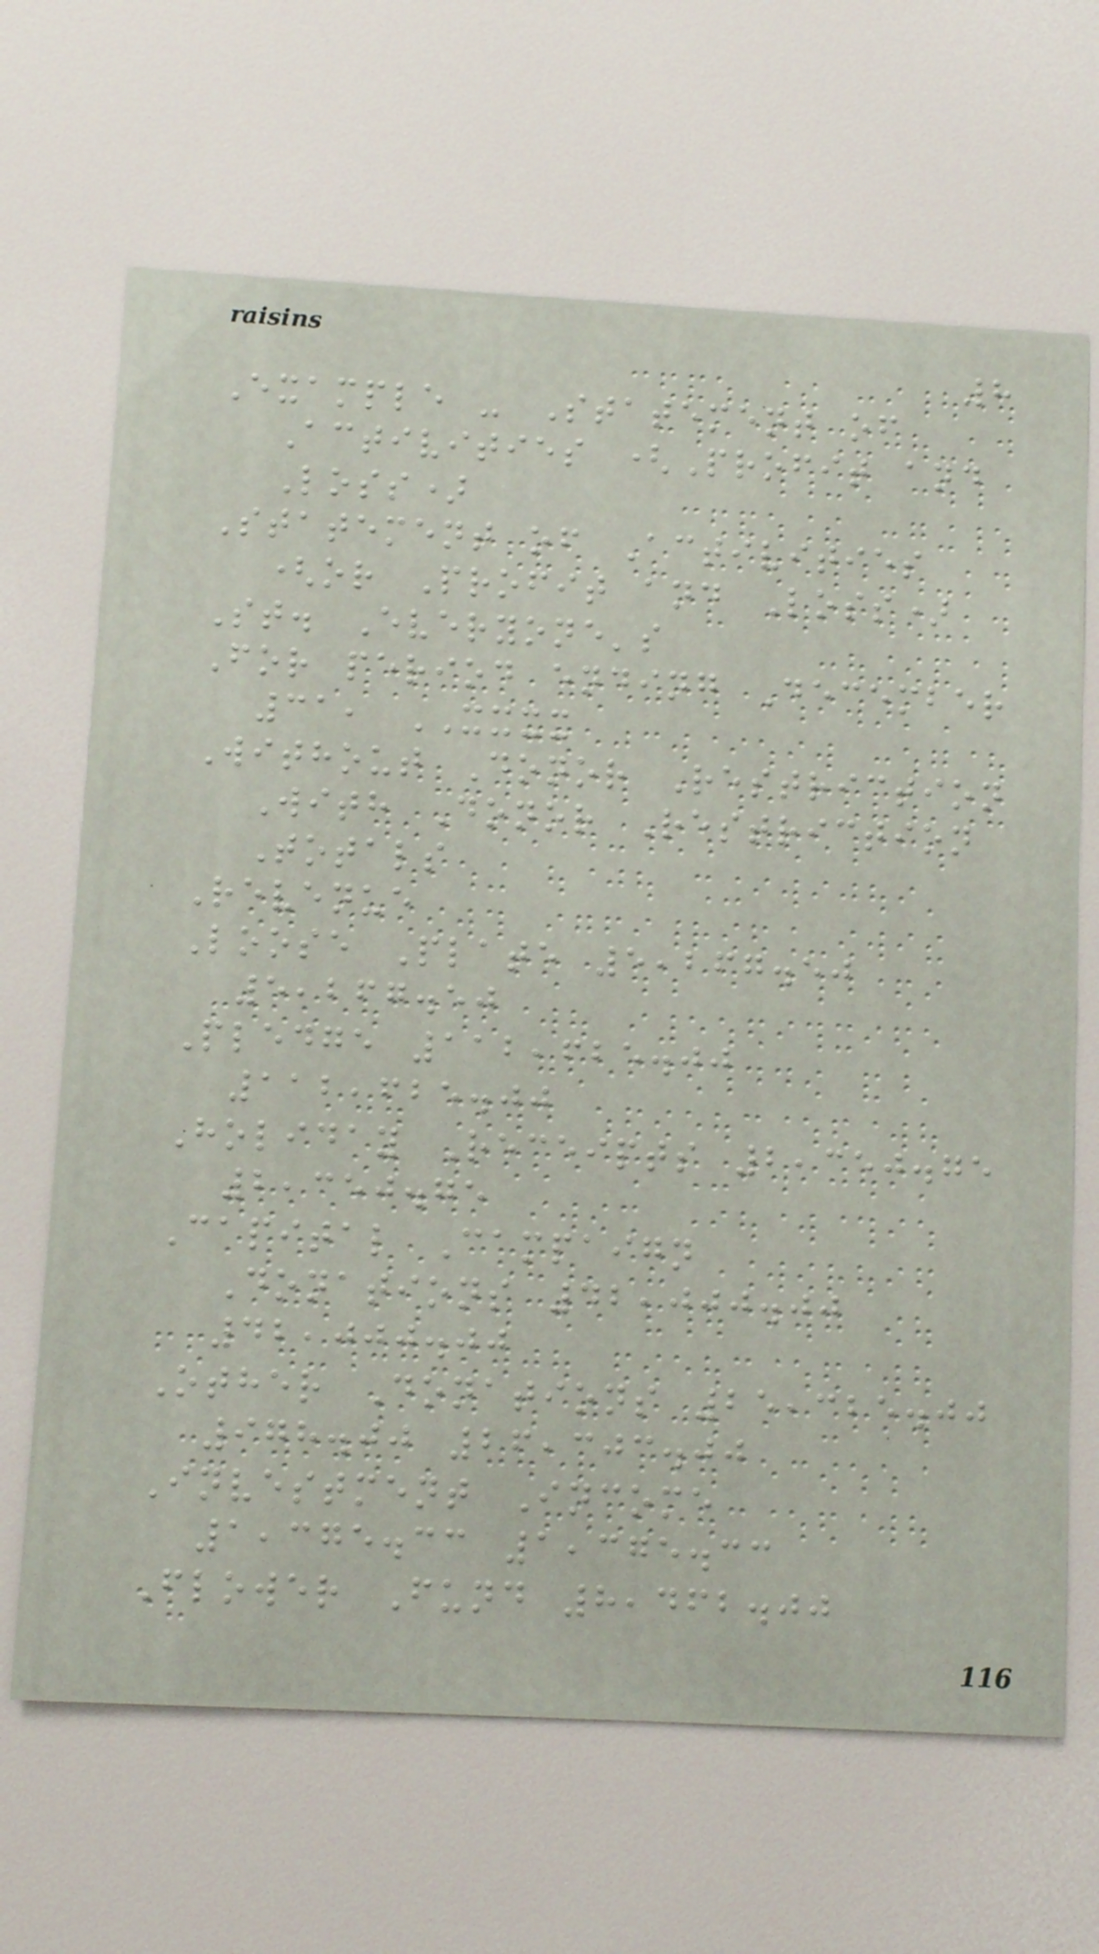8
Example - Statement of
Activities (Profit and
Loss)
Statement of Activities
(or Profit and Loss)
St. Everyone's
For period ending December
31, XXXX
Without Donor Restriction
With Donor Restriction
Totals
Revenue
Loose Plate 5,267.50
5,267.50
Pledge 112,625.00
112,625.00
Holiday Receipts 2,350.75
2,350.75
Capital Campaign
Donations 42,000.00
42,000.00
Other Donations 25,325.00
978.00 26,303.00
Investment Income
1,375.33 1,375.33
Flower Fund 8,462.00
